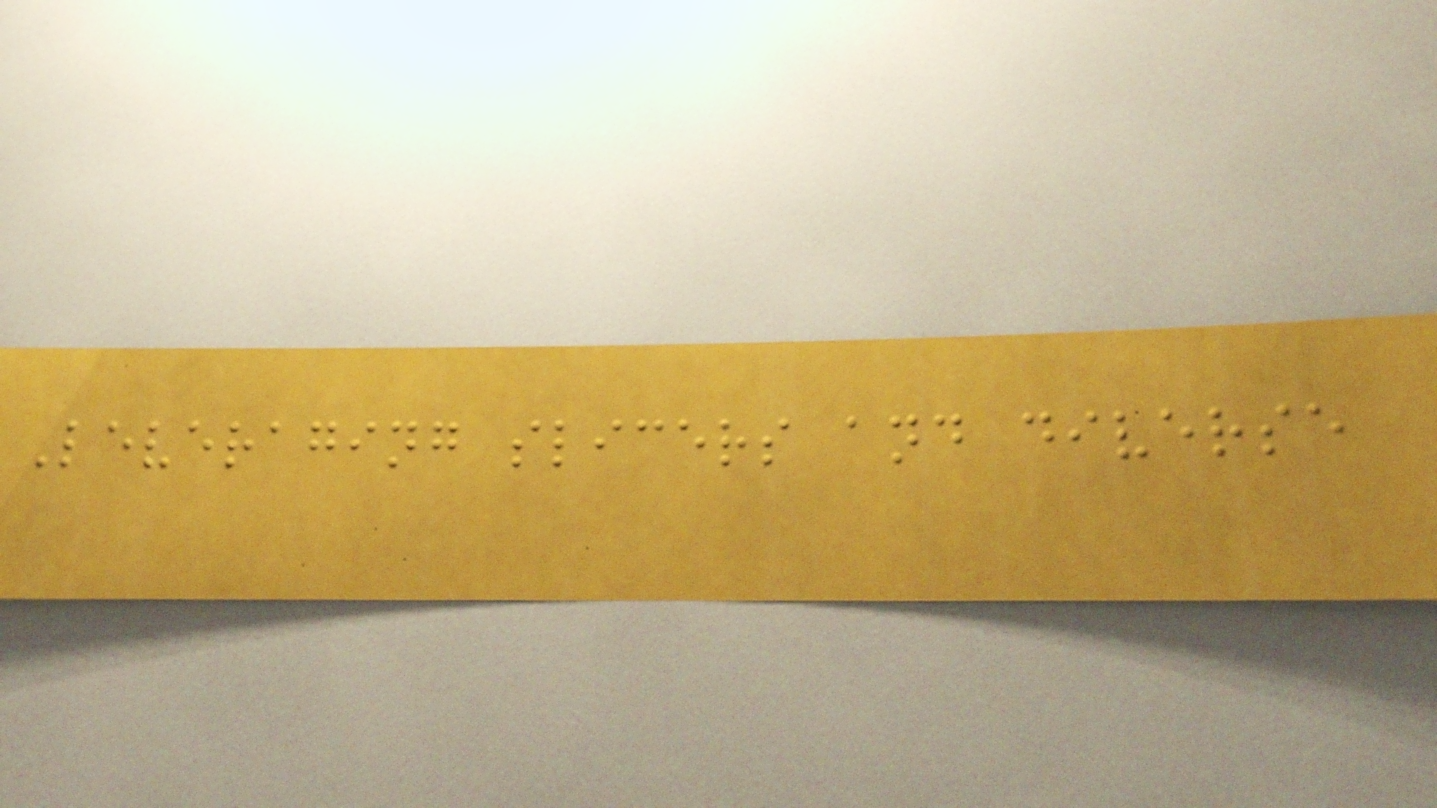Leveraging slicers and diverse
